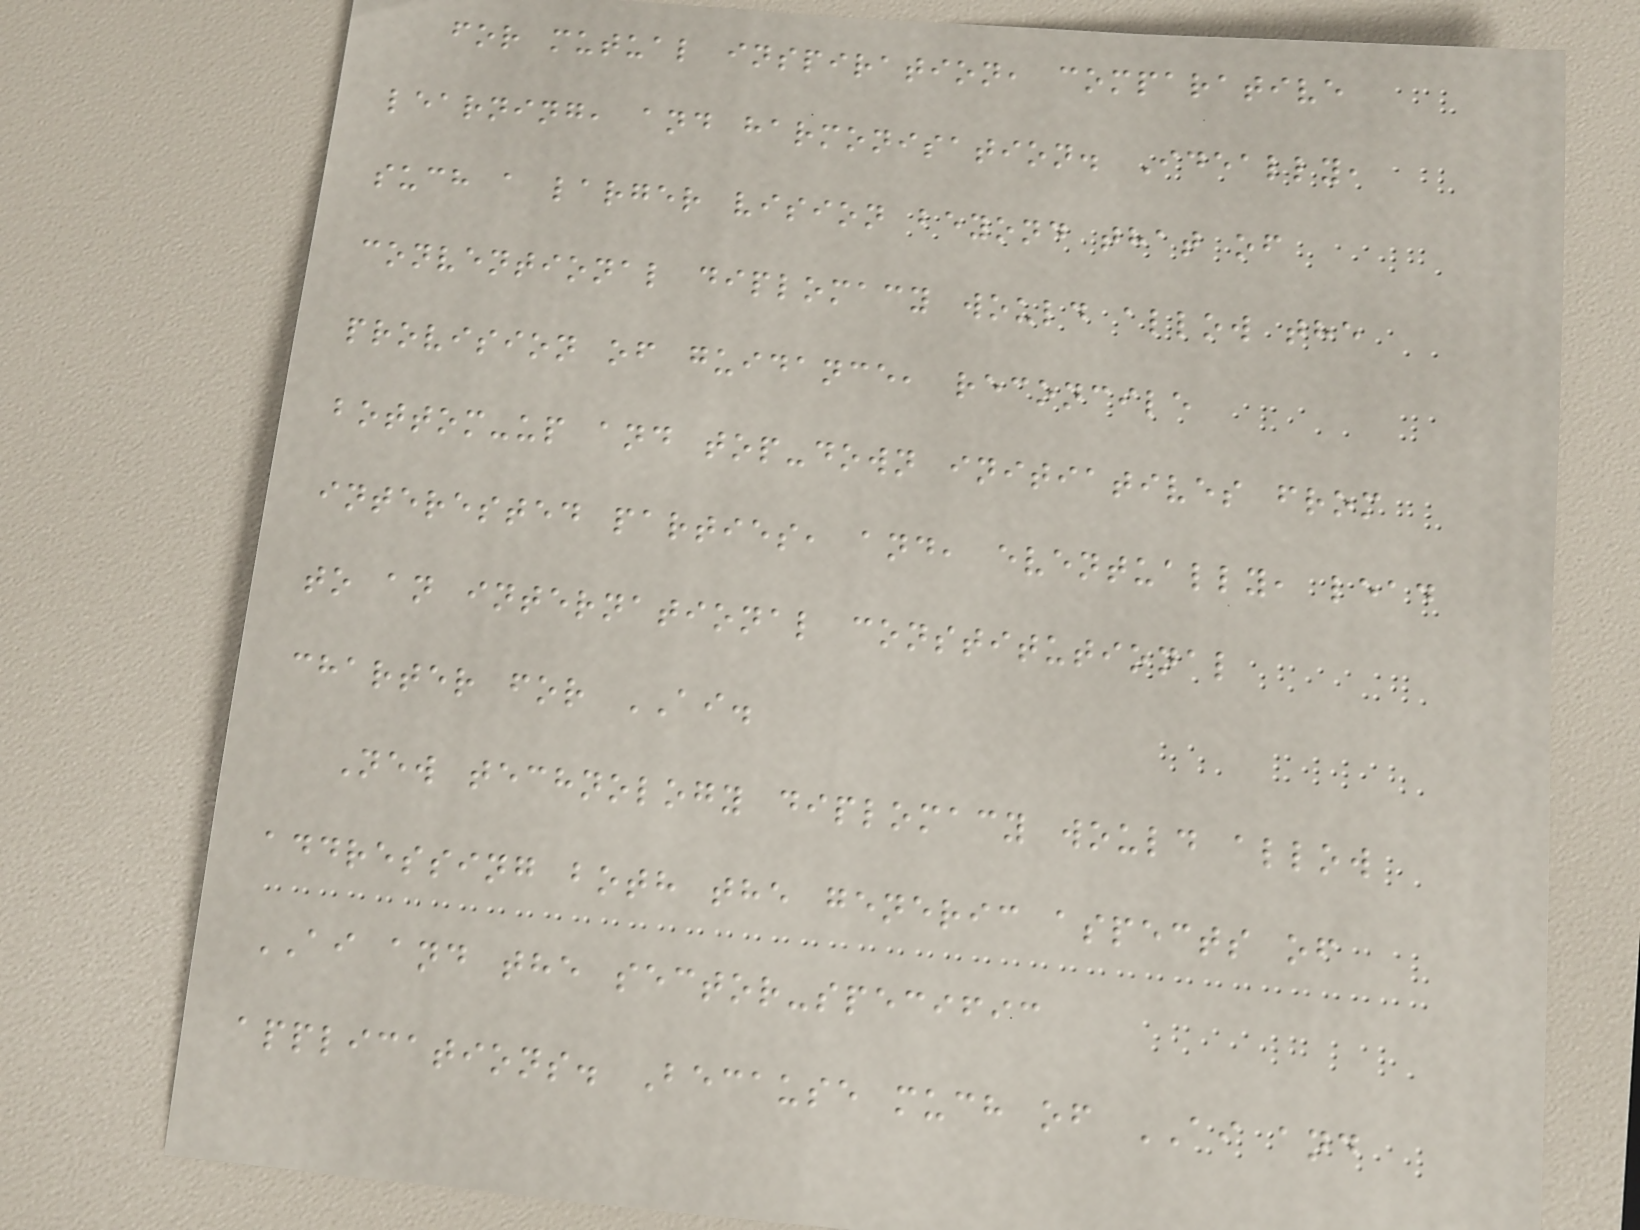for mutual inspiration, comparative
learning, and harmonisation. Ideally,
such a larger vision beyond that of
conventional diplomacy would allow the
provision of guidance, reconcile
bottom-up and top-down initiatives from
interested parties, and, eventually, lead
to an international constitutional
charter for AI.
New technology diplomacy would allow
addressing both the generic aspects of
AI and the sector-specific
applications. Because much of AI and
